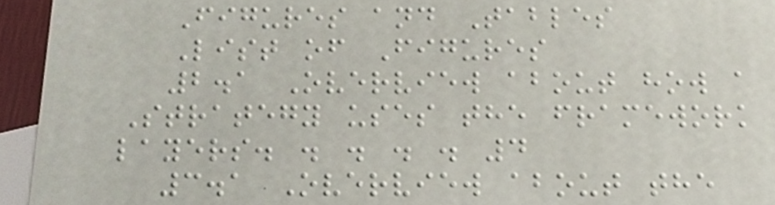Figures and Tables
List of Figures
2.1 Overview about how a
Strategy uses the framework
layers. . . . . 4
3.1 Overview about the
